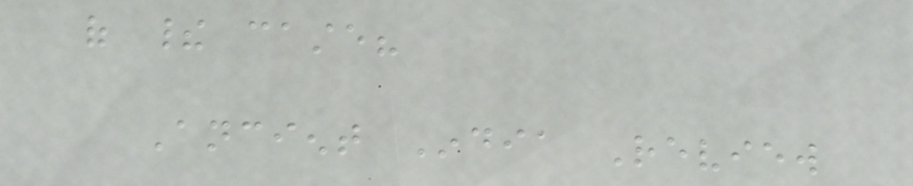of their caste?
Ancient India Review
